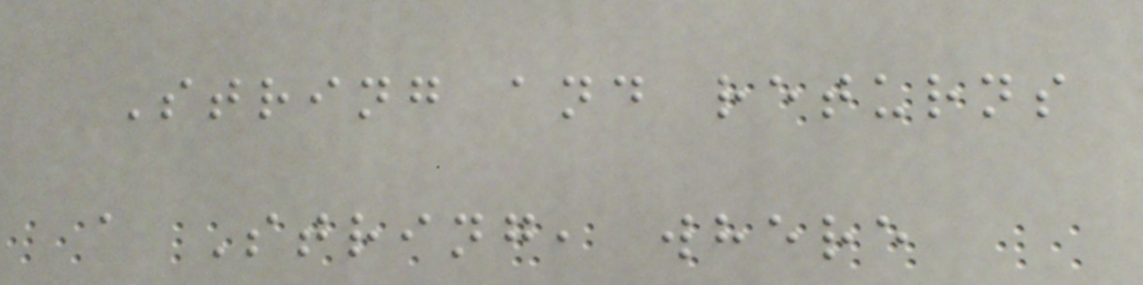String and returns
a String, where
